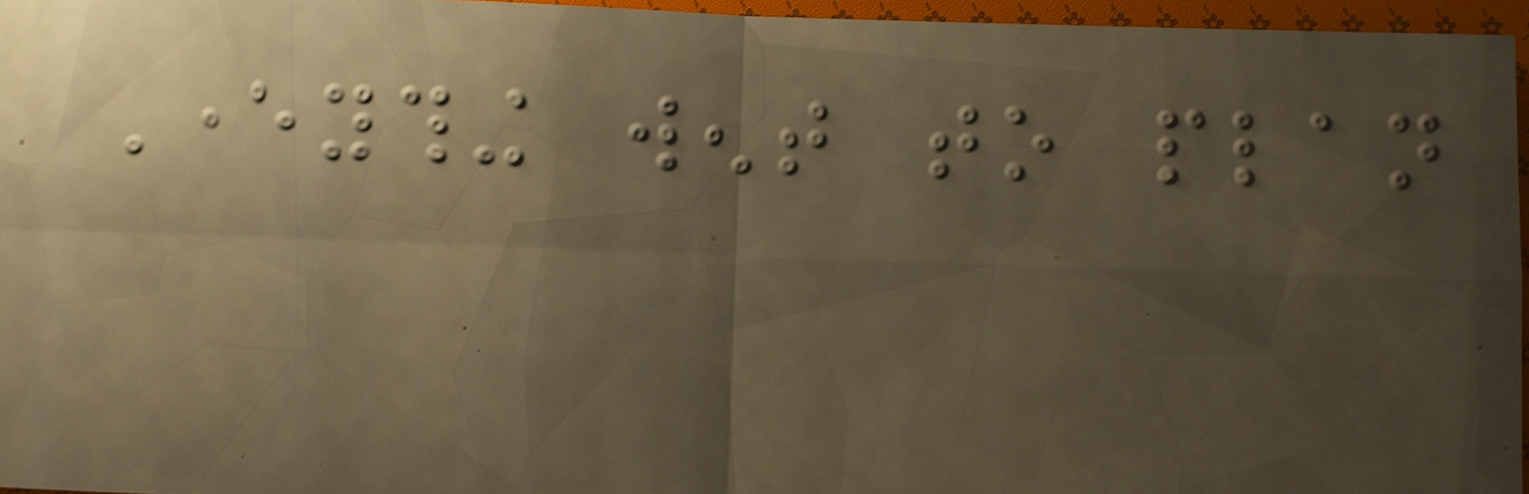Everything went to plan
